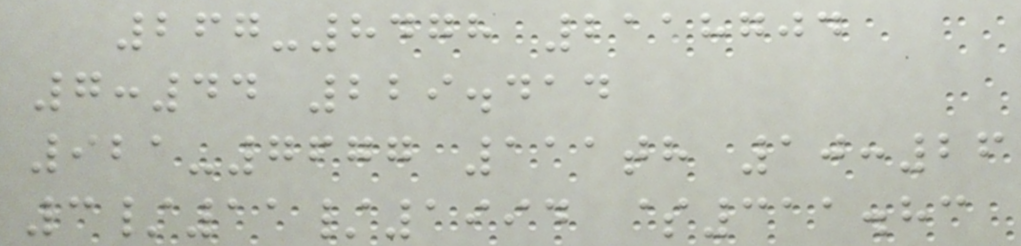267-8478 2118704
7:44 229.414
921-7677 111th 10:26
3/11/1994 $311.83
